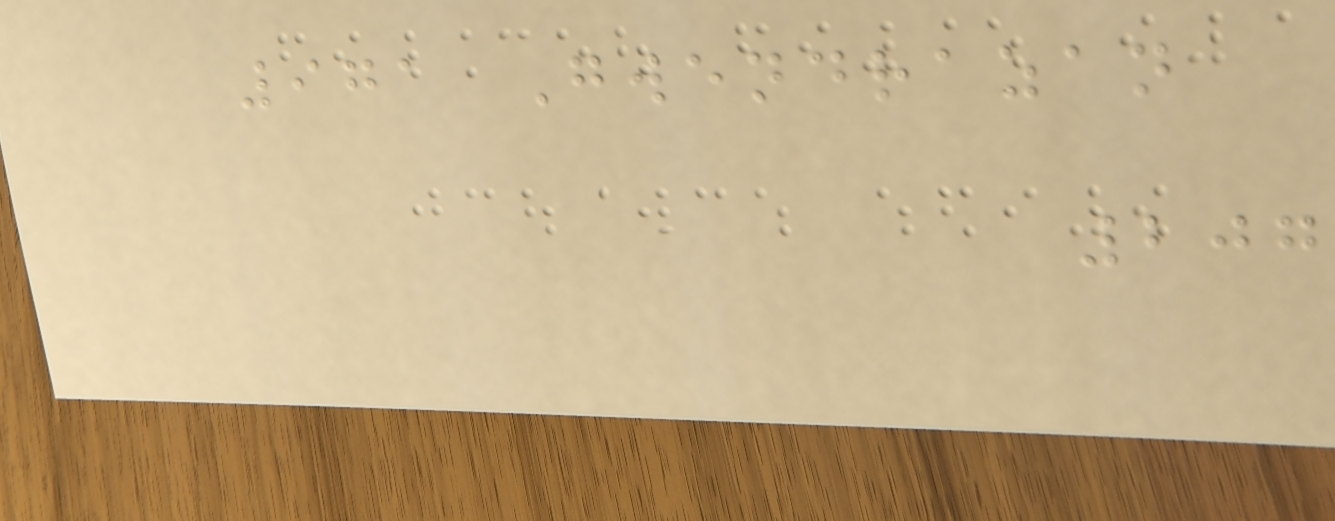971 Gwendrazan
207
